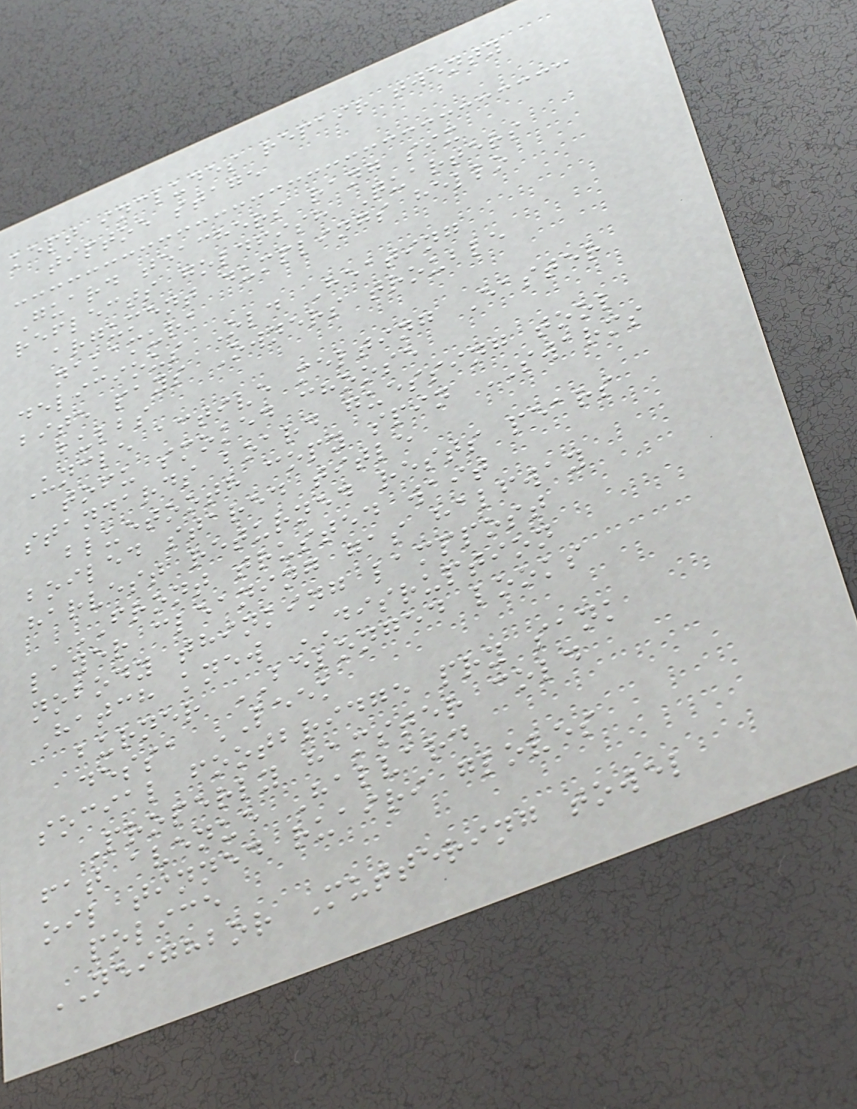kept includes repair twenty
tiptoe stage
Guard teachers rang six
reflects goldfish Quarters
argument dumplings hello
nakamura
delicious Old Heating
bite pays Owners trouble
bulbs
Uncle active melting Easter
tofu smoked choose
standards board guessing tool
bluetooth copy spin SWARMS
boiled stared title
harvest returned rests pears
FRONT trusted wait
layer cleaning gas halfway
nobody thinking lamppost
Hatch knew DISRUPTION
burner BELONGED looks
dessa LEEK
social footbridge pry sank
Properly hamster cold
fat avenue Halvard
oil tinned ruairi gloves
police
NEIGHBOR Muttering towel
